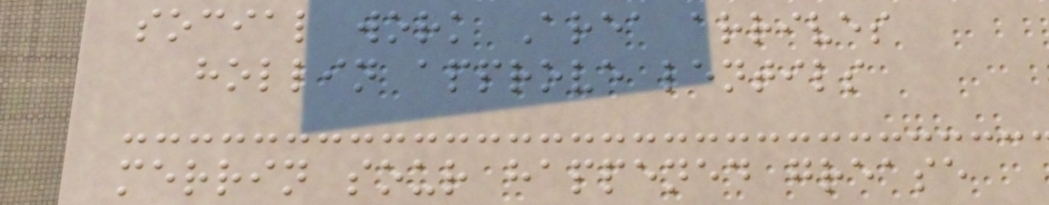social work Area arrives
hollin approve lentils
merrin sour happened grease
